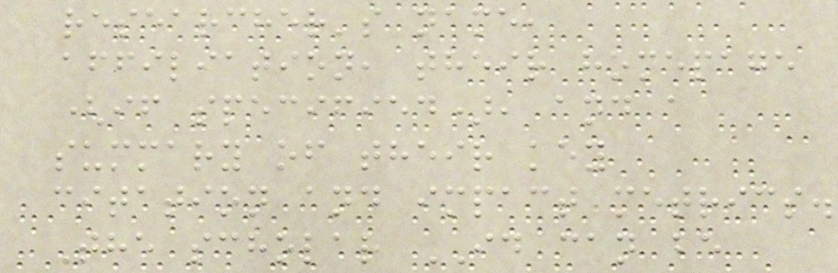researcher's name,
affiliation, their homepage
(if specified), and a
summary of their key
citation and impact metrics.
The scholar ID can be
